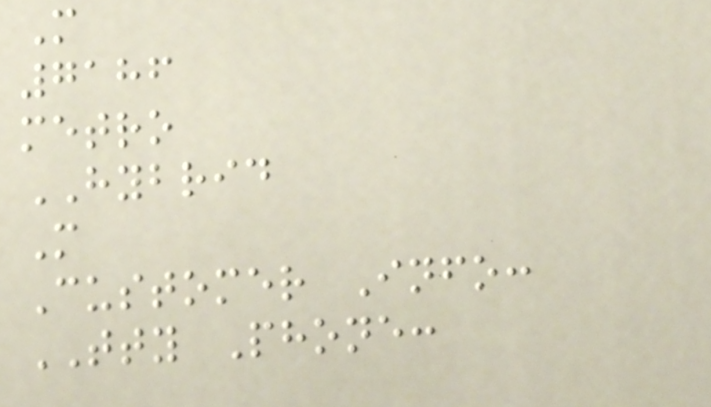M
7186
metro
HYBRID
M
Customer Info:
TTY Phone:
